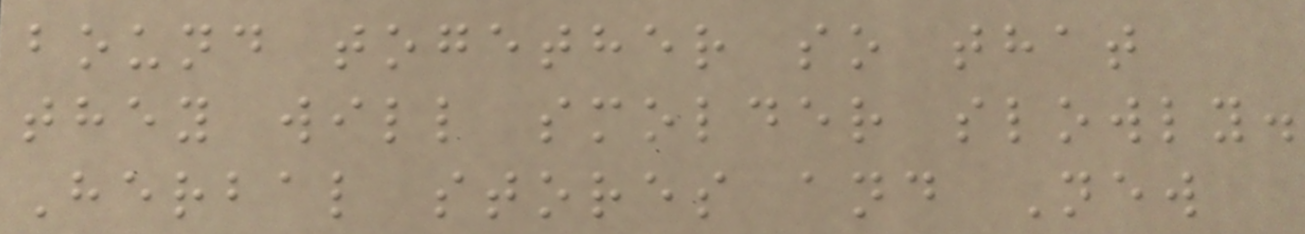bound together so that
they will smolder slowly.
Herbal stores and New
